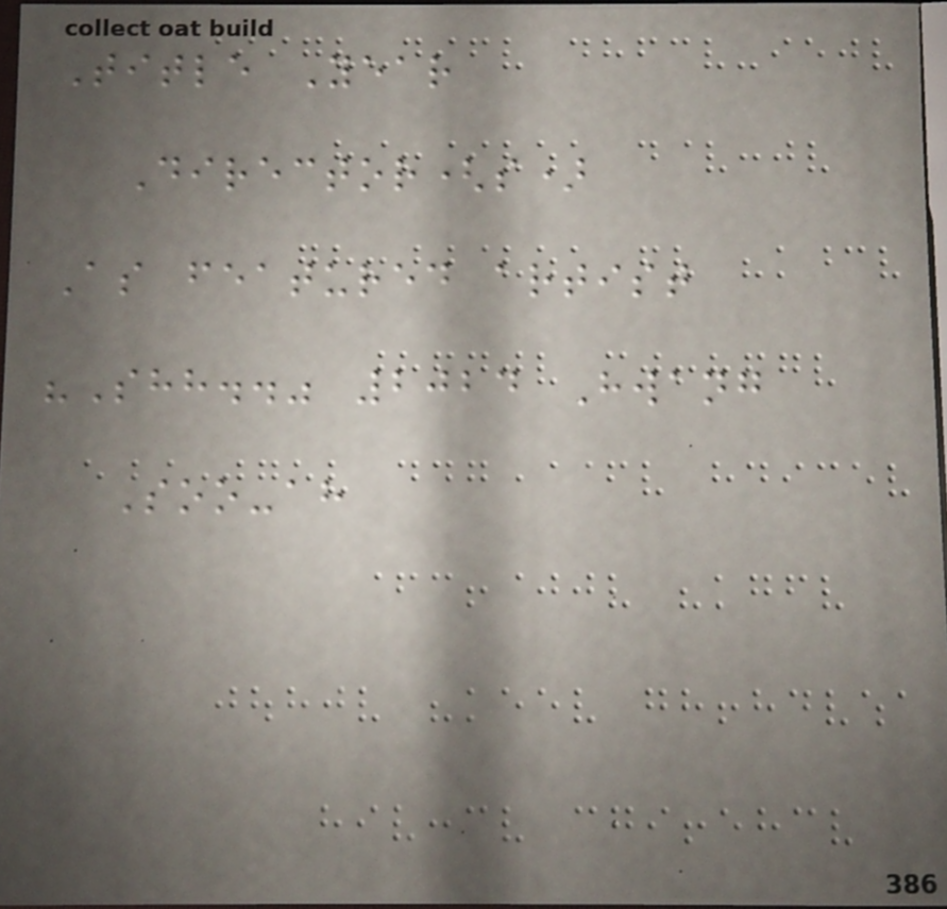Title Year
Director(s)
As featured artist
"Shh.." 2024 Hwang
Soo-ah
